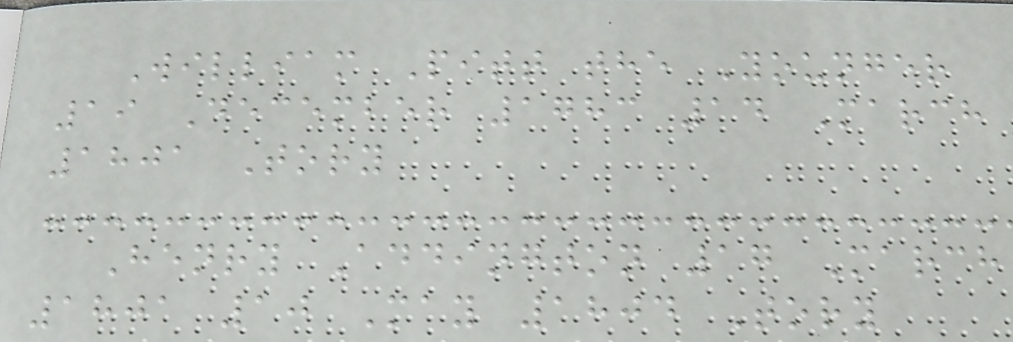William Pitt the Younger
19 December 1783 14 March
1801 Tory
Henry Addington 17 March
1801 10 May 1804 Tory
